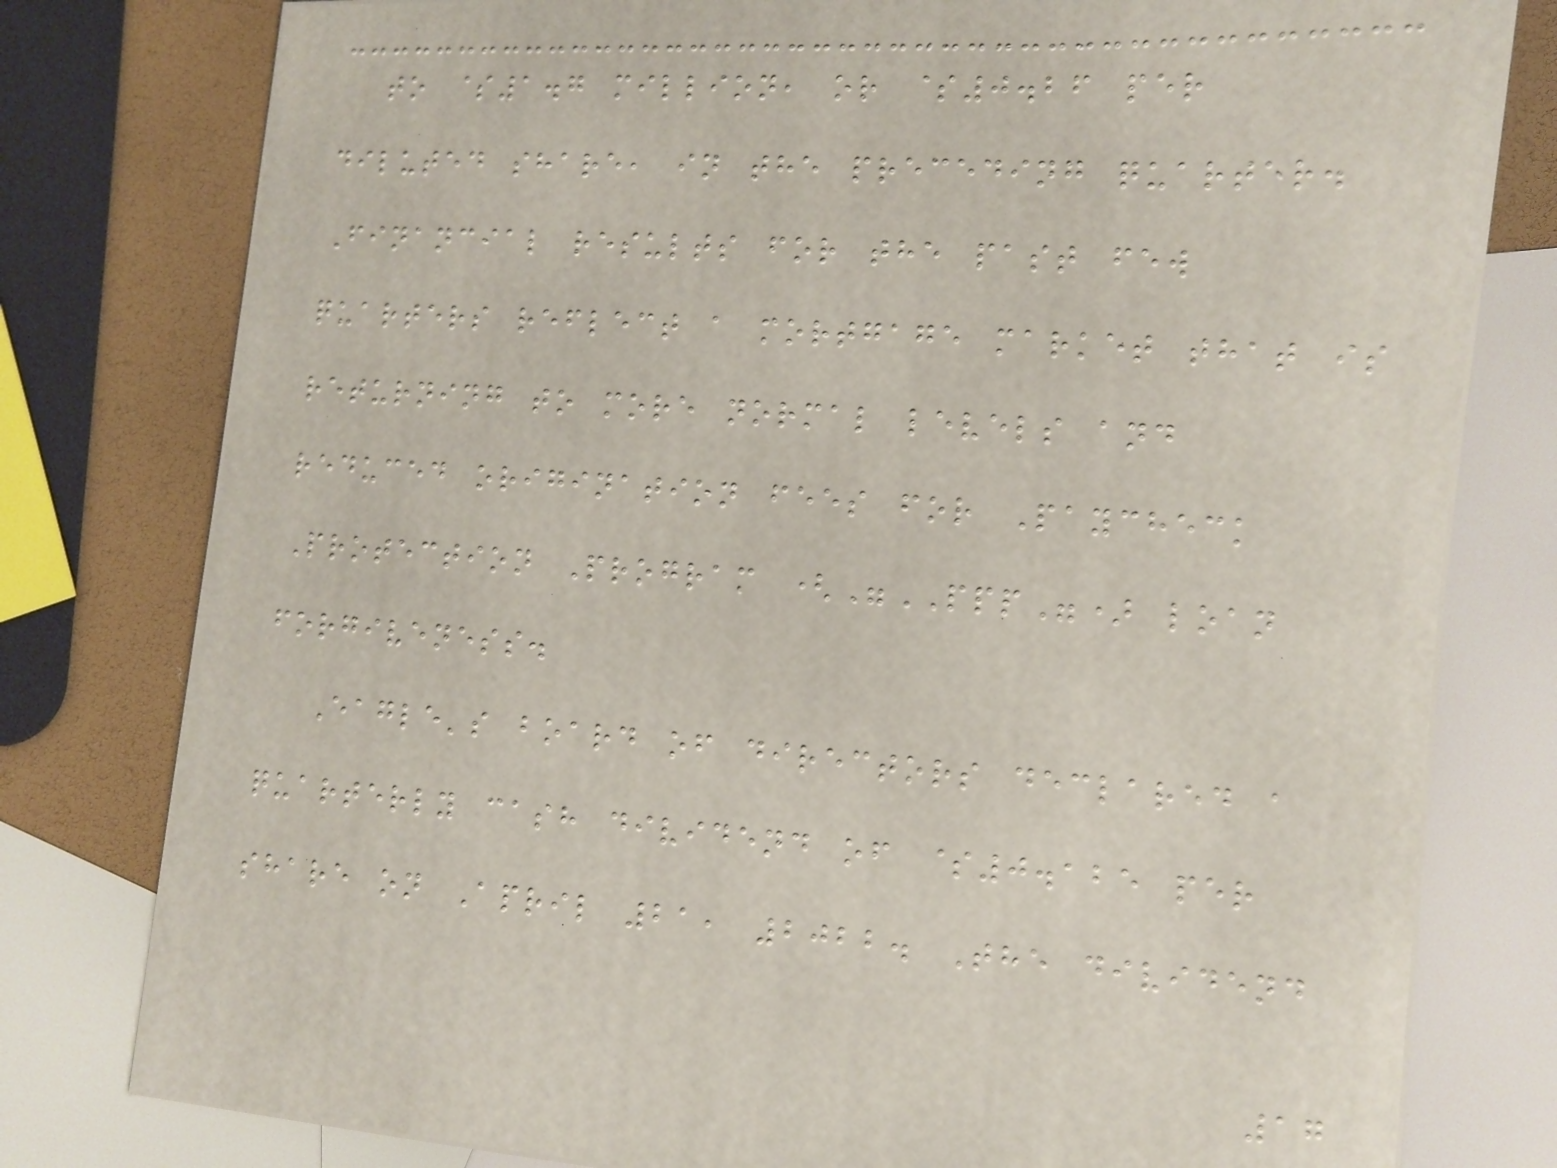to $1.7 million, or $0.26 per
diluted share, in the preceding quarter.
Financial results for the past few
quarters reflect a mortgage market that is
returning to more normal levels and
reduced origination fees for Paycheck
Protection Program ("PPP") loan
forgiveness.
Eagle's board of directors declared a
quarterly cash dividend of $0.125 per
share on April 21, 2022. The dividend
17
